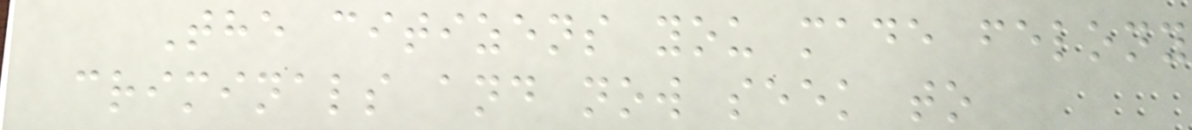The citizens you made felony
criminals and now seek to
